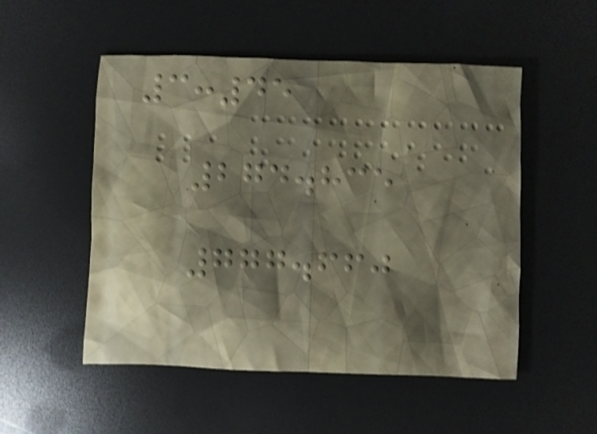3:45
274.835
777.660
